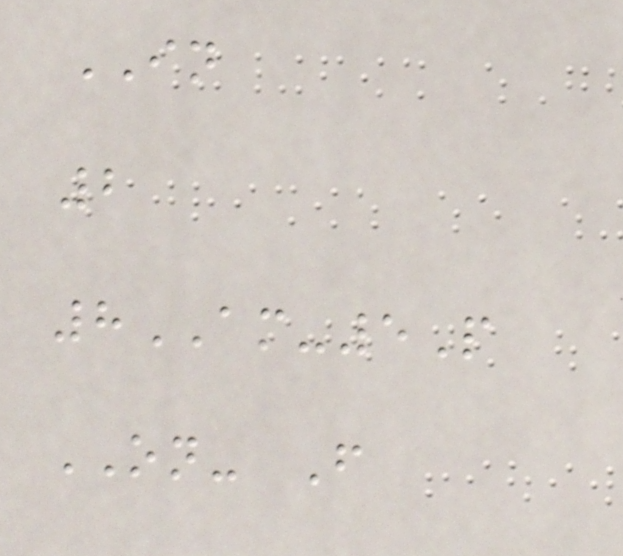IN
2
8AM-5P
ON- F
